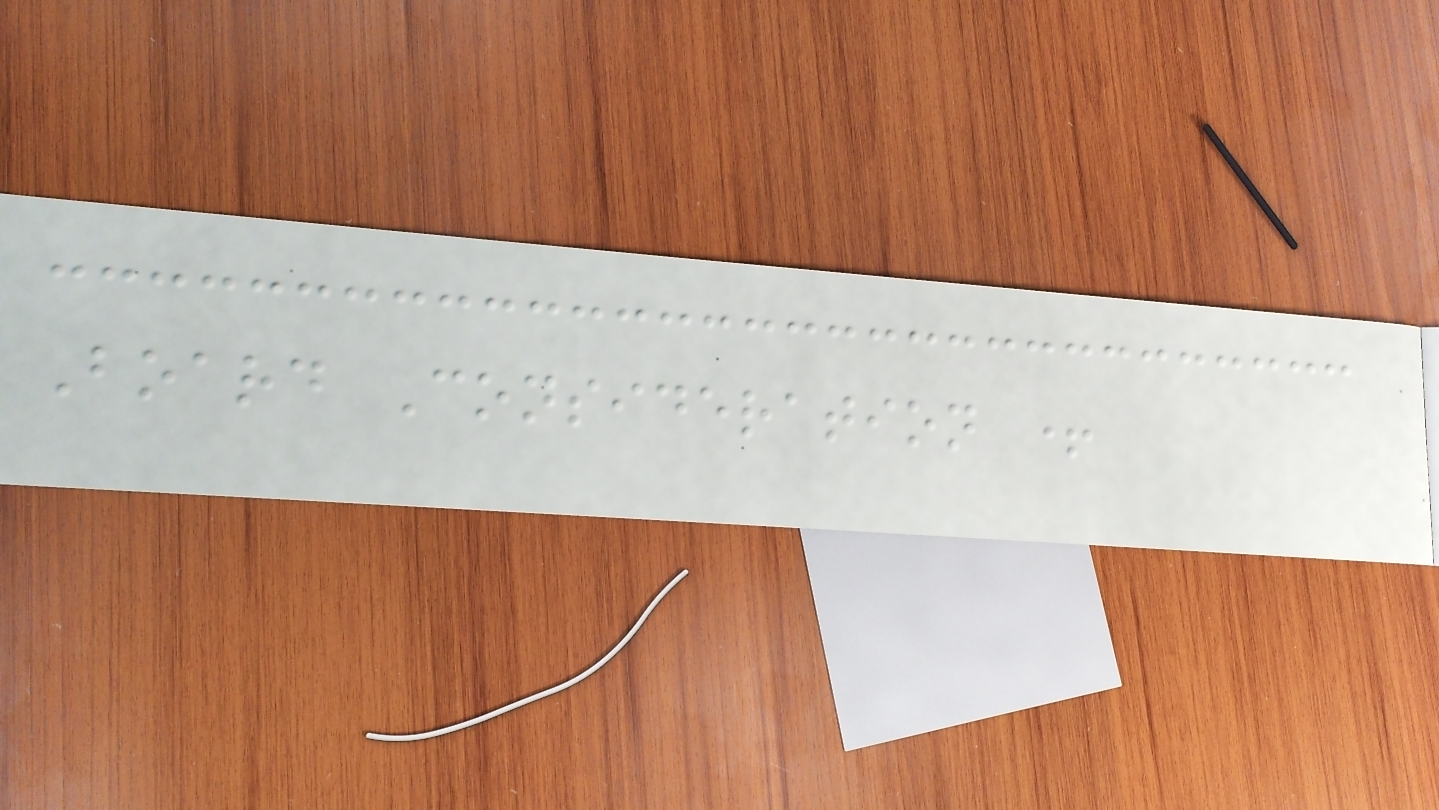Board Consideration +
